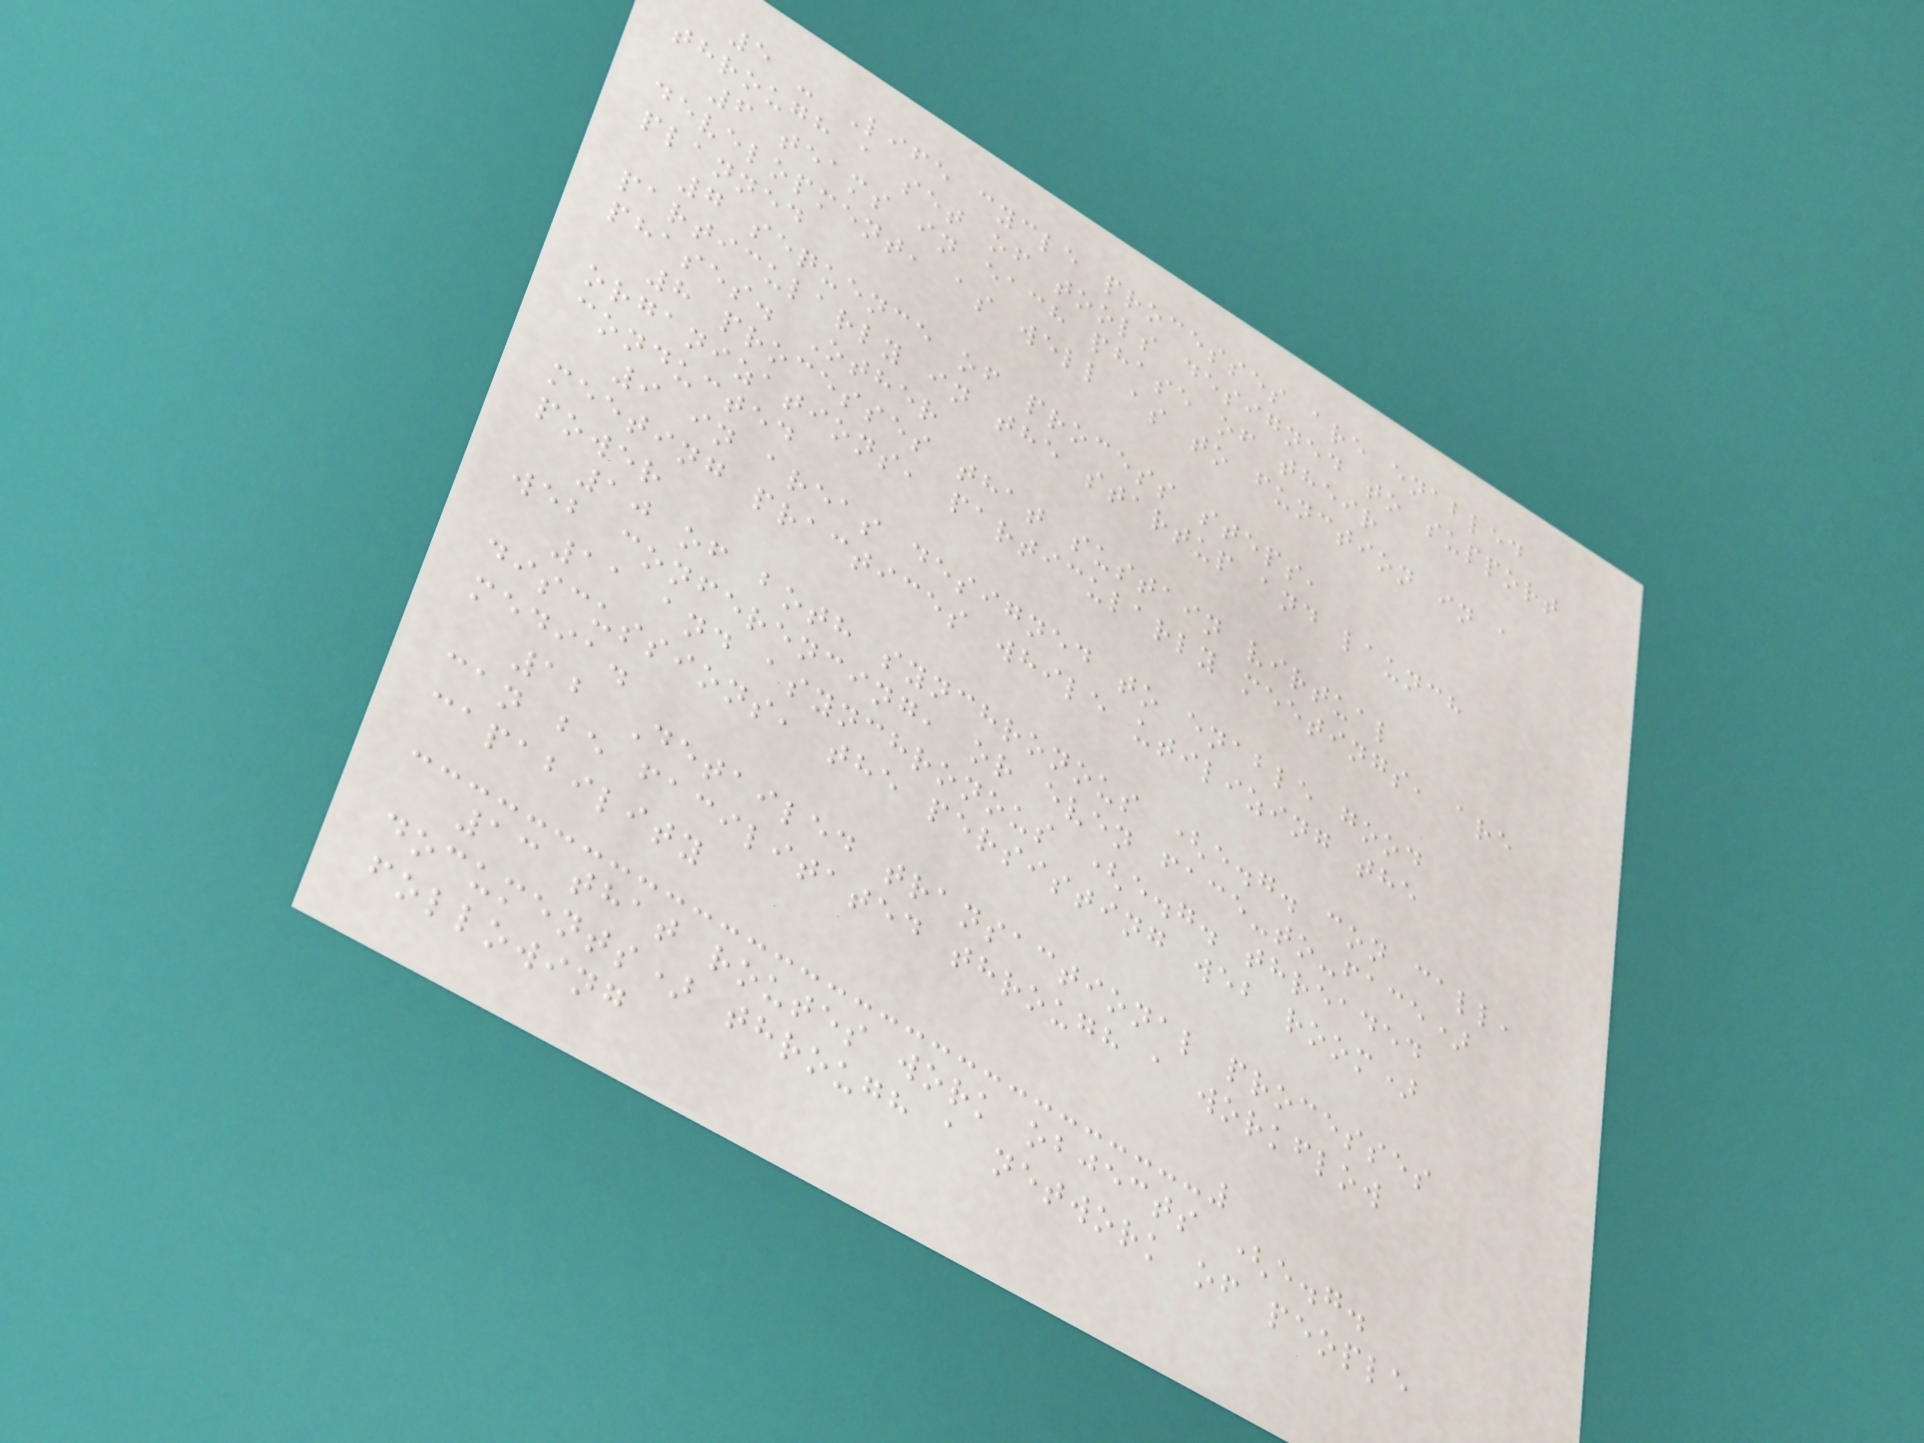5 - Life cycle processes are enabled
through a set of tools designed to support
6 teams in each phase of their
development, as well as to function in a
planned
7 sequence of process steps,
particularly in the startup and launch
phases. Other
8 processes that sustain virtual
organizations, particularly meetings, are
conducted
9 in areas designed to enable good
meeting practices while utilizing the
power
10 of both synchronous (e.g. con call,
web conferencing, or even face-to-face)
11 and asynchronous (e.g. threaded
discussions, the persisting web room)
media.
12 Detailed transactional processes
can be facilitated through a workflow
capability
13 that routes work objects (e.g.
documents) through a network of people
following
